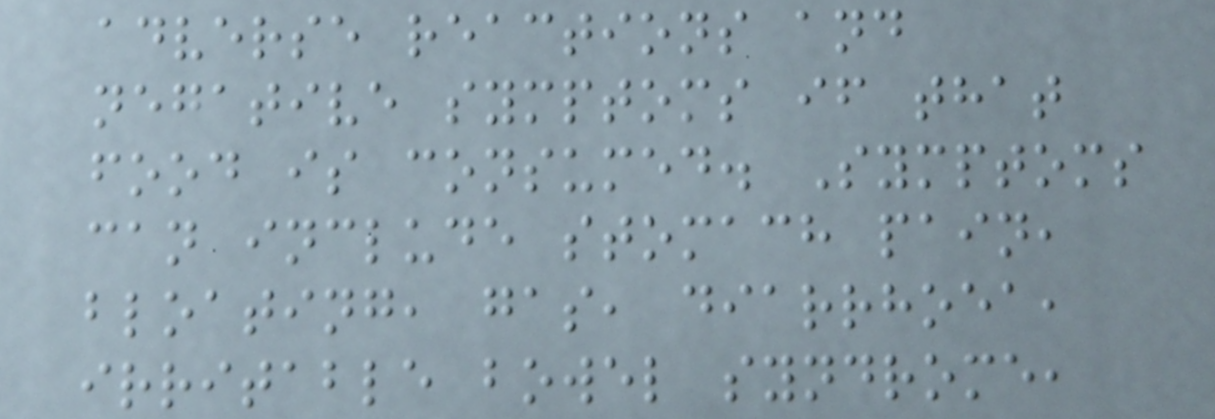adverse reactions and
negative symptoms if that
food is consumed. Symptoms
can include stomach pain,
bloating, gas, diarrhoea,
irritable bowel syndrome,
